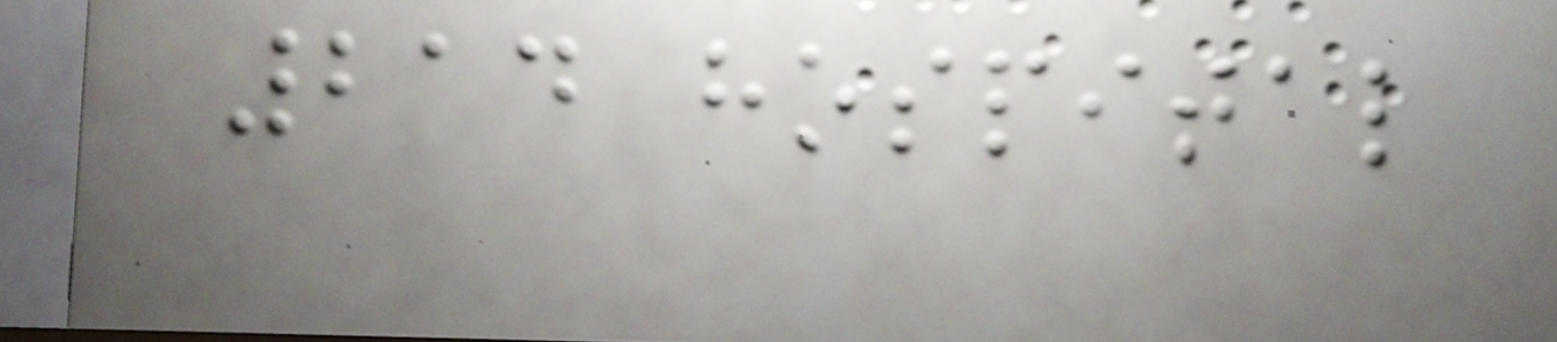214 hospital
